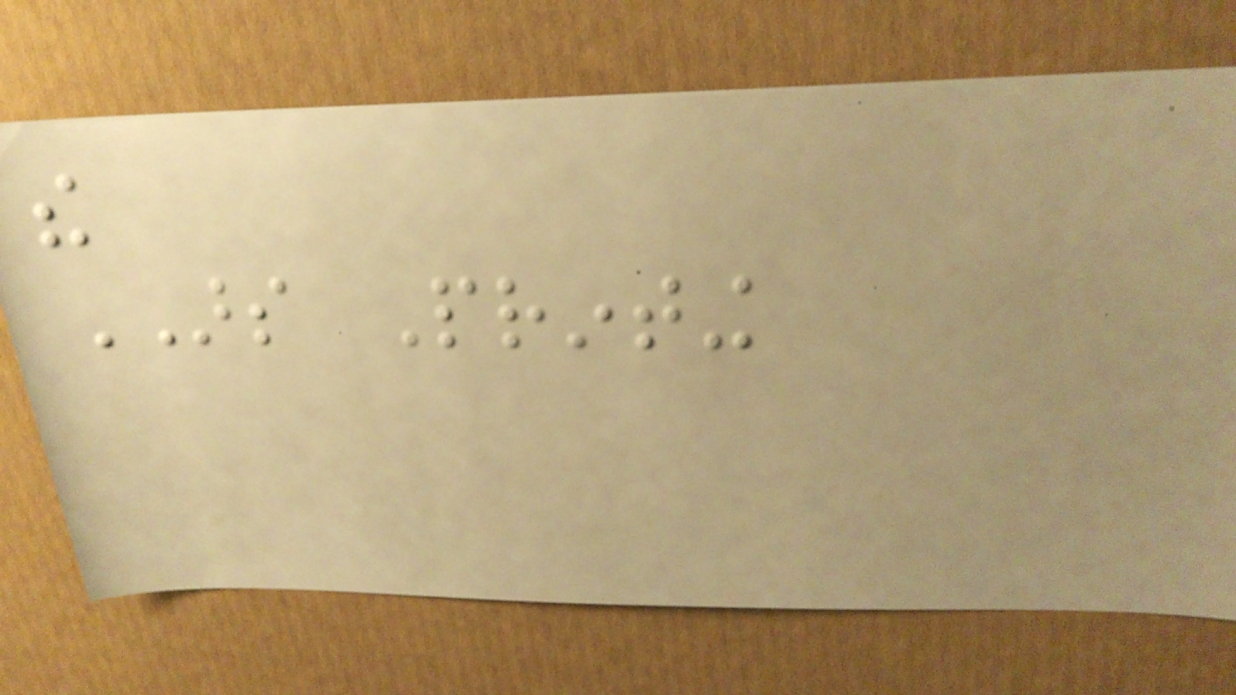the
ARS Printing
